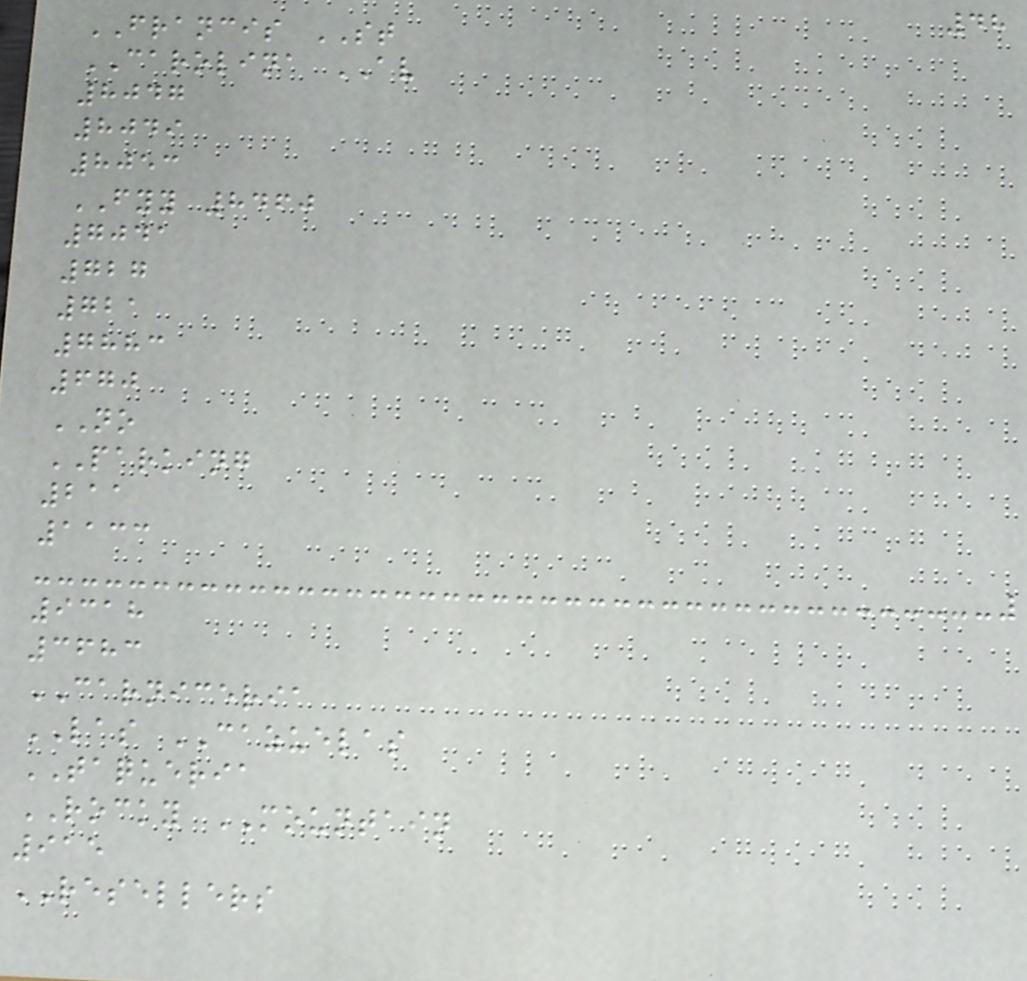48
FRANCIS ST
CAROLINA AV
8047
8049
8053
FYY 8460
7041
727
721
7883
670
NO
PARKING
211
1133
9318
3683
CARNICERIA
LAS CAZUELAS
TAQUERIA
ROCKY MOUNTAIN
915
RESELLERS
